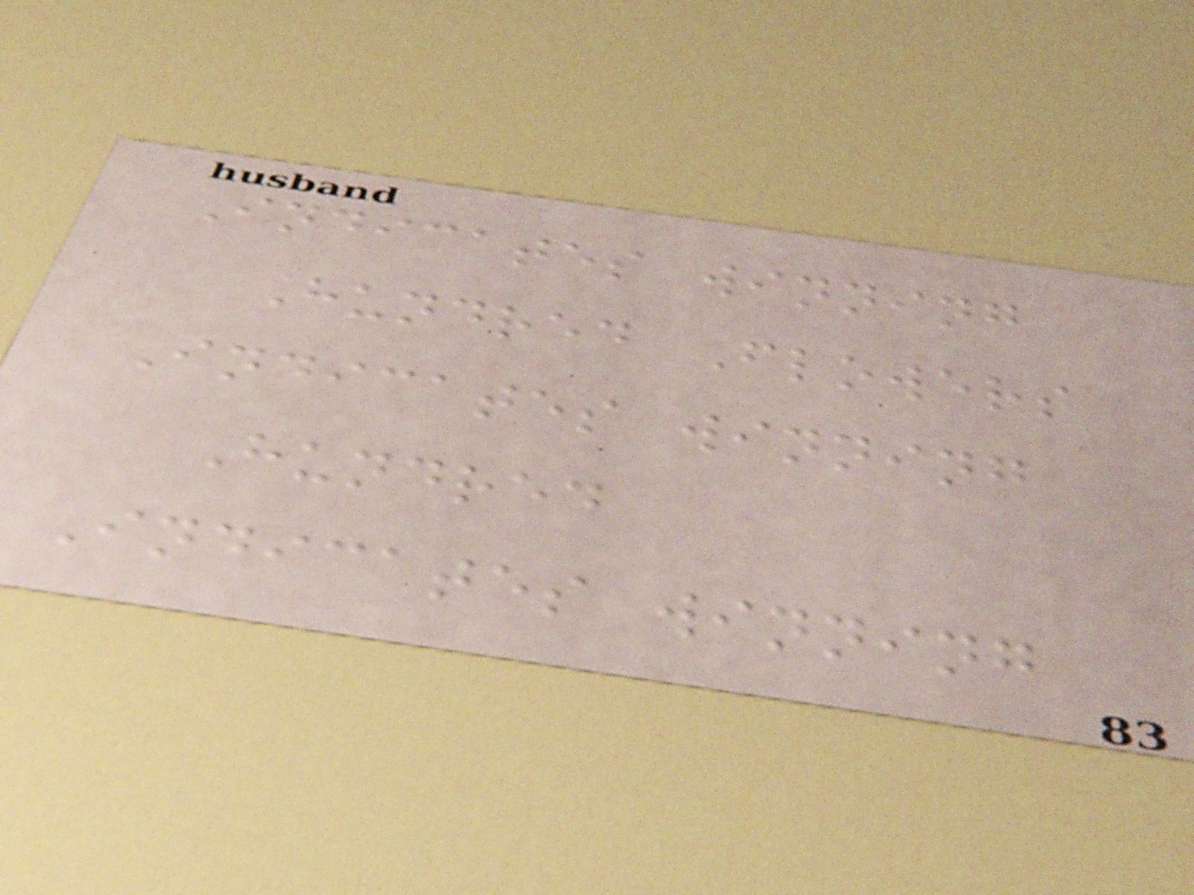Indicates winning
Hundred Flowers
Indicates winning
Hundred
Indicates winning
